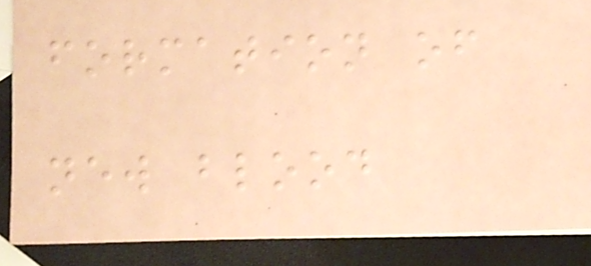formation of
new blood
